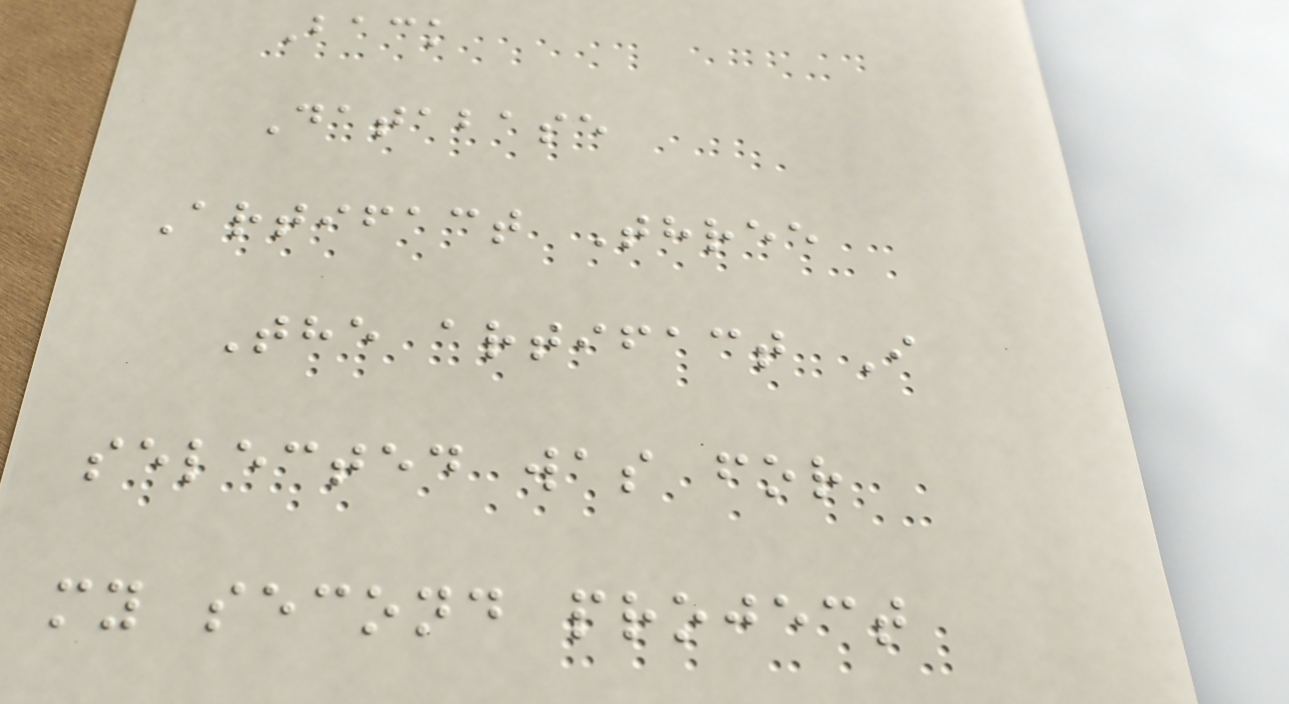Back
Database
Artifact Three
The artifact I
selected was for
my second project
